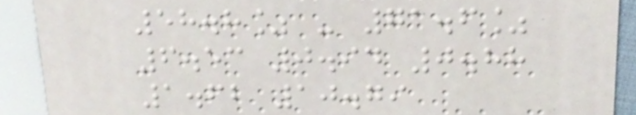58.8% - 71.6%
6.53 0.94 0.88
1.62 10.79
